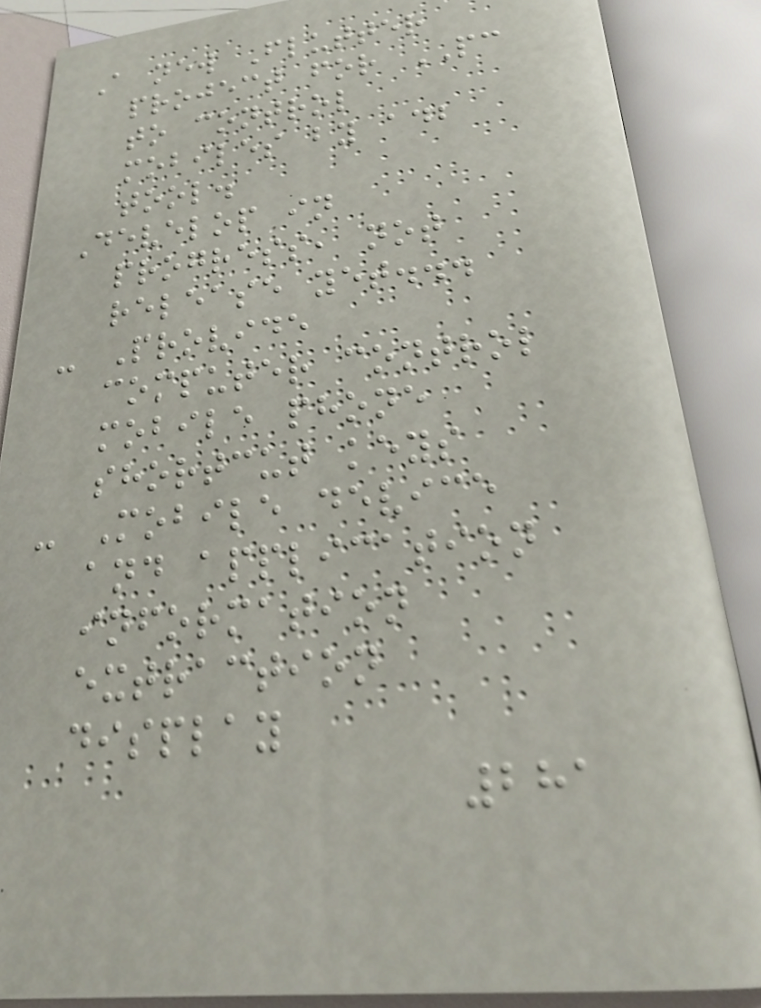A new Flutter
project for PC
to control
mobiles by adb
tool.
Develop in
progress, not
release yet...
- Provide
computer control
mobile phone
shortcut keys
- Mobile device
and application
information
extraction
display
281
